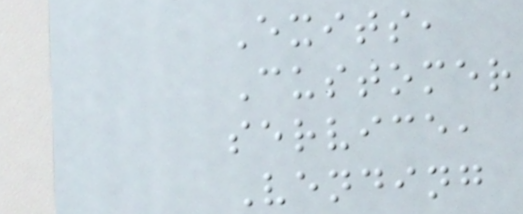Exits,
Customer
service,
Vending
